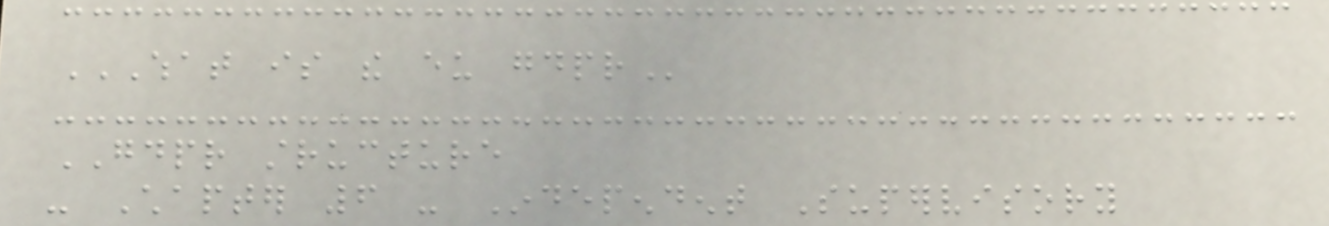WHAT IS THE EU GDPR
GDPR structure
- Chapter 6 - Independent Supervisory
